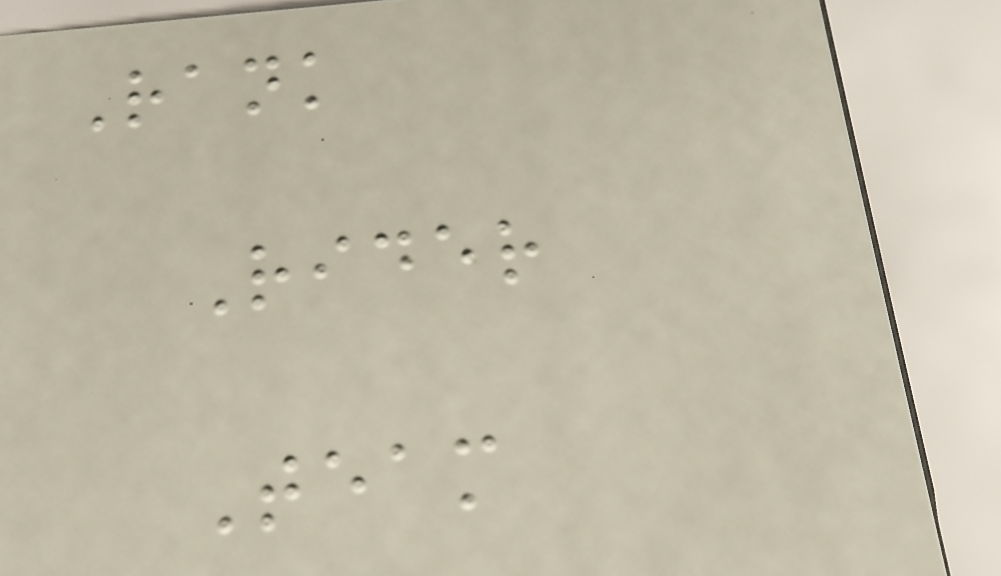Rank
Rider
Team
